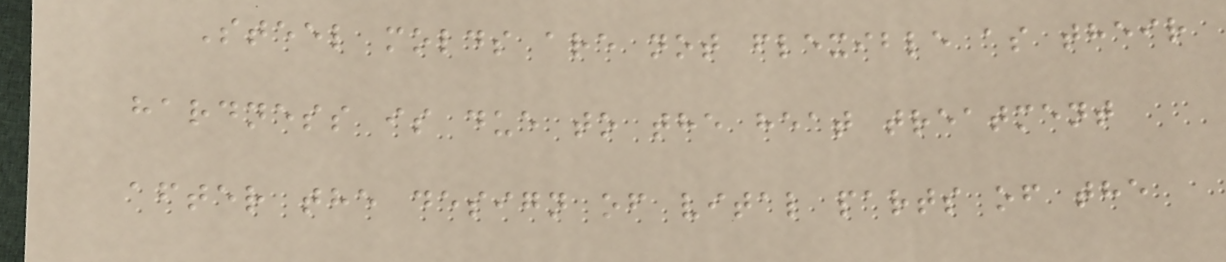Steel molds are not flexible as their
hardness is due to the heat treatment
after the design of vital parts of the
